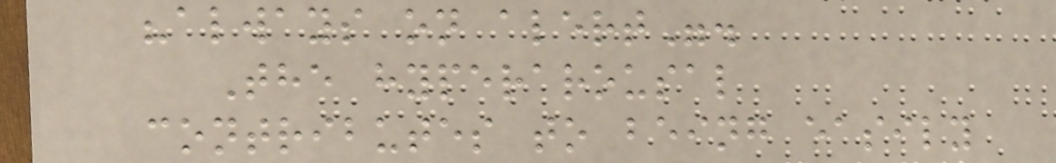"always on alert".
The hyperarousal
contributes to being easily
